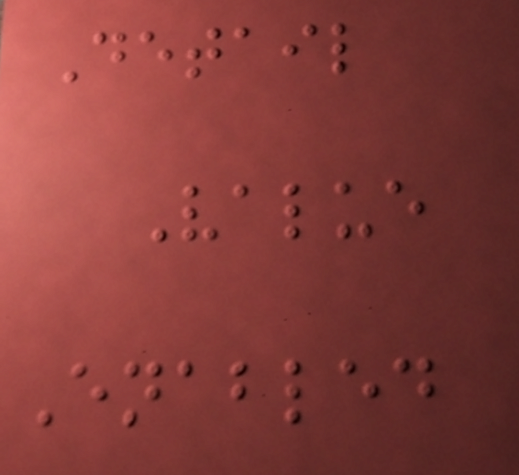Detail
Value
Enabled
